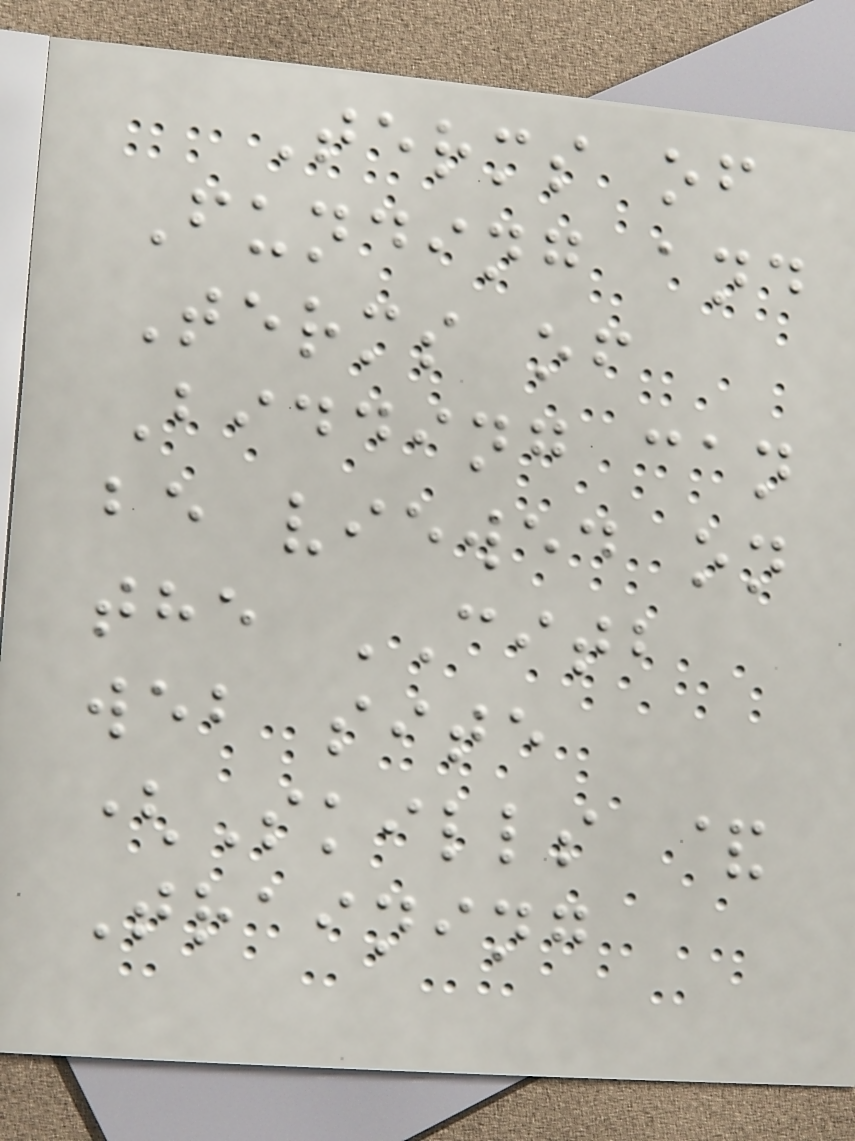Terms of
Funding and
Terms of
Bidding can
be viewed on
the CITB
web site
(Skills &
Training
